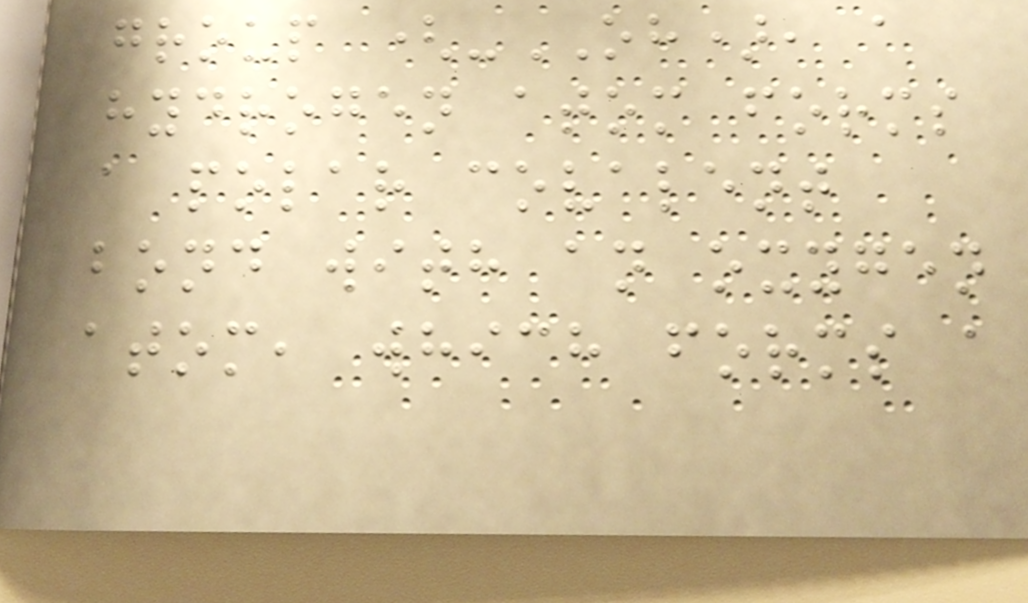group (-OH), a
hydrogen atom forms
a polar covalent
bond with an oxygen
atom, which forms a
